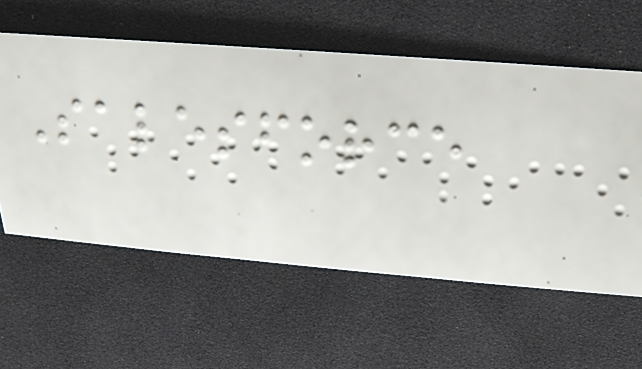Salesforce
